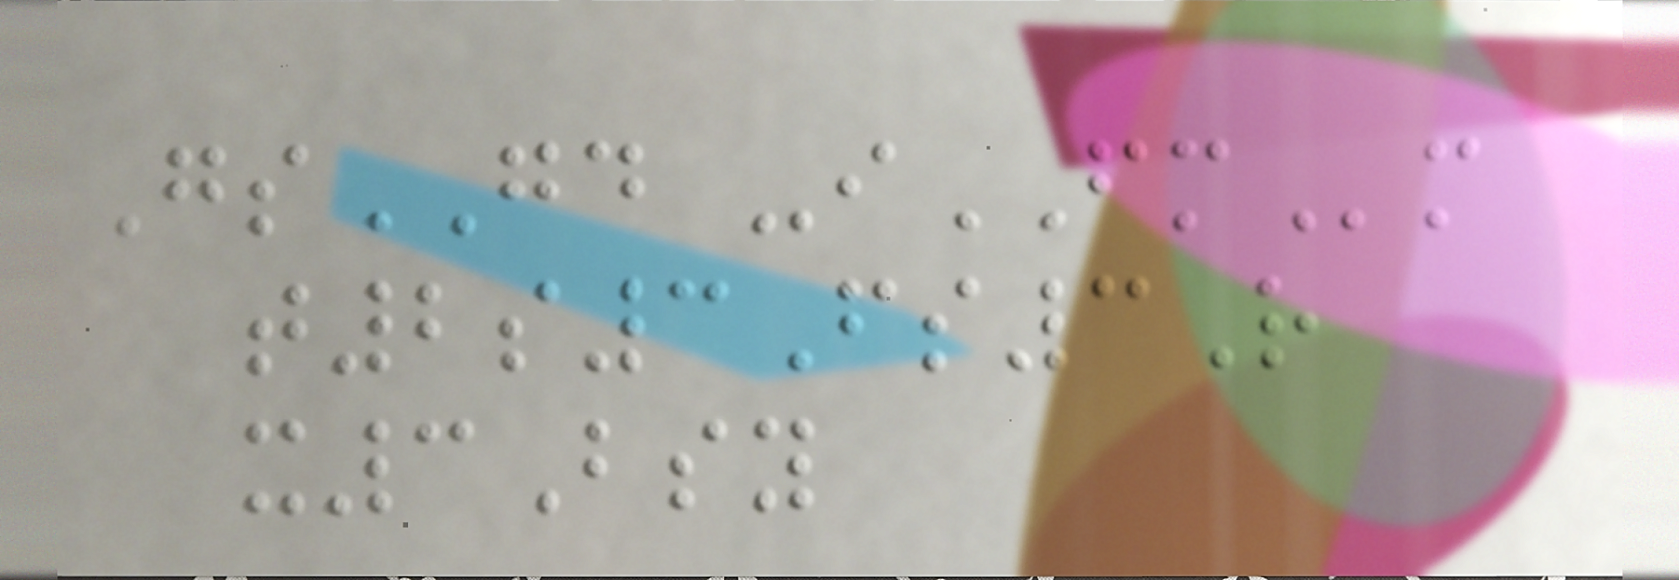GsGD -iFMm
t2s3Fs3R
x3Bsy
